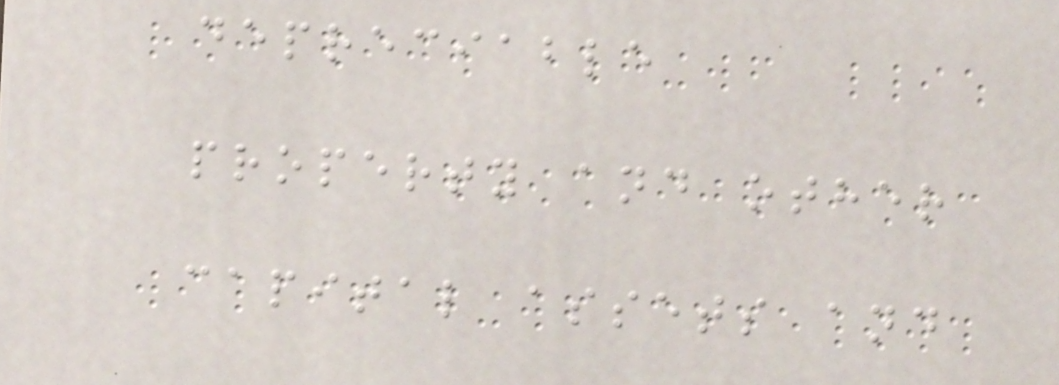depreciable
property and other
capital assets and
